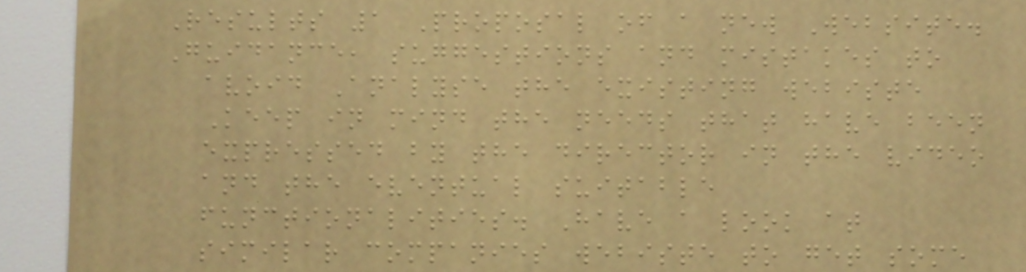Results 1 Proposal of a new Website.
Guidance, suggestions and mistakes to
avoid Analyse the existing webiste
Keep in mind the needs that have been
expressed by the director in the video
and the eventual suitable
functionalities. Have a look at
similar companies webiste to get some
